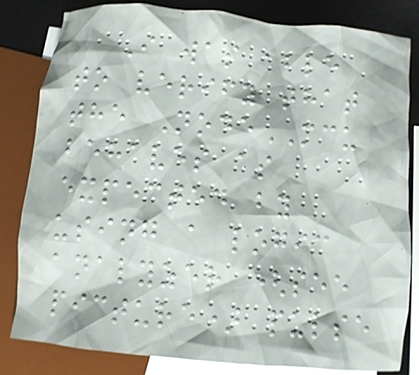I was able
to verify that
the NodeMCU
behaves as
expected by
using a logic
analyzer (see
picture) pulse
